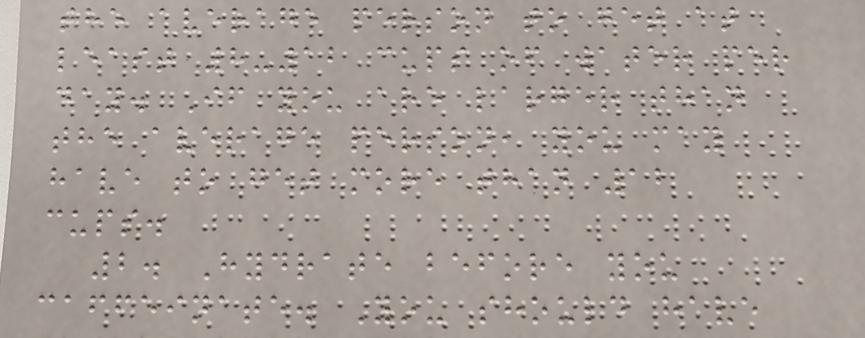the average person to get at
least 8-12 cups of water per
day. If you are larger than
the average person, you may
have to get more than 12
cups.
2. Hydrate before you
caffeinate. You should have
